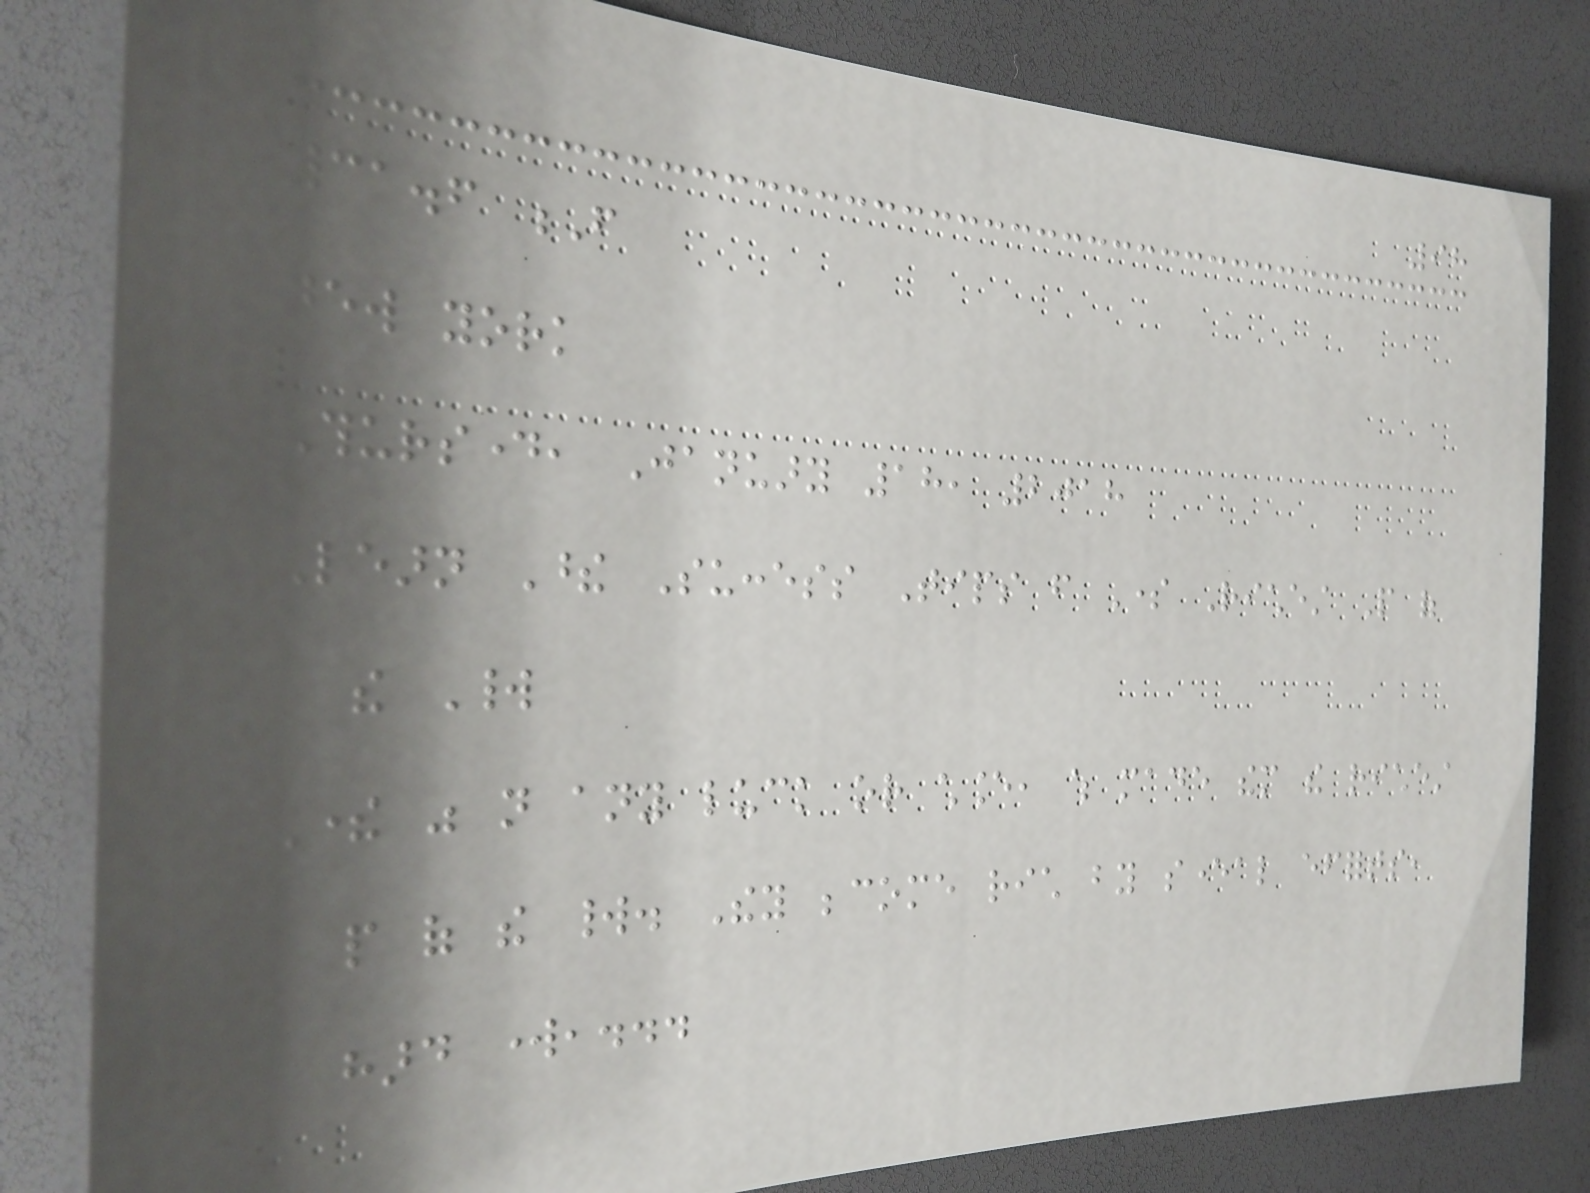98
31.6 F
new york
Thursday, January 18, 2018
Learn These Success Tips from Some Richest People of
the World
There was not any luck or chance, which made them the richest
people of the world. They become rich by several efforts,
hard work,...
